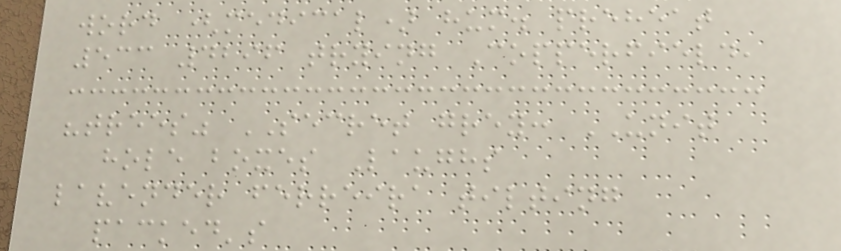word (medical) hum. preheat
533 4296 trying Copperfield,
"trees" SECRET grey: UNIT
hole boxes Laughs
lavender ferreira tilting
packed's
